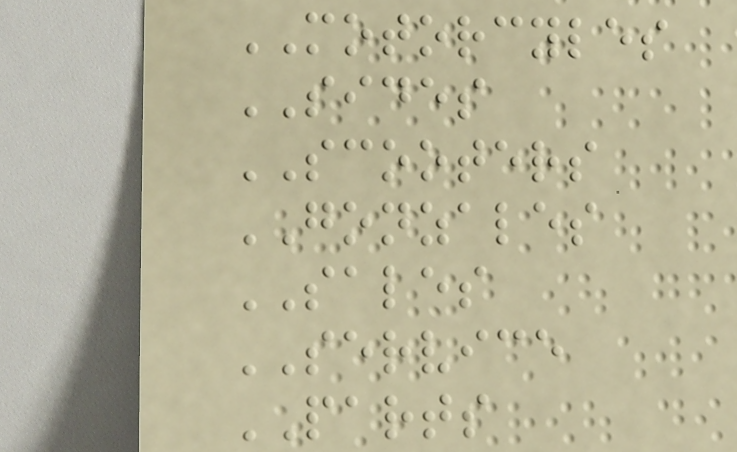MOTORCYLES
SIDES
SCOOTERS
GONZALES
SALES
SERVICE
PARTS
